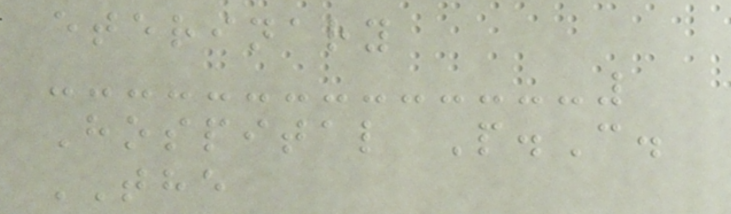eterinary
Hospital P.C.
THE
